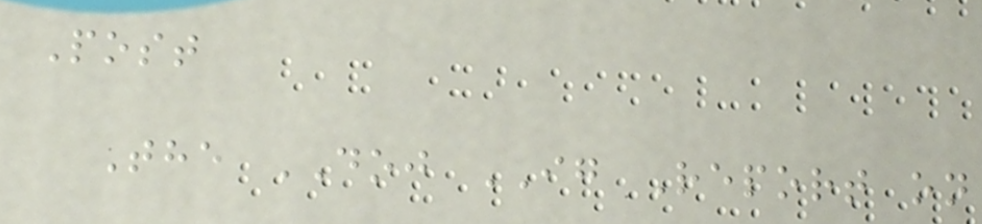Post
The DOJ IG Report on
